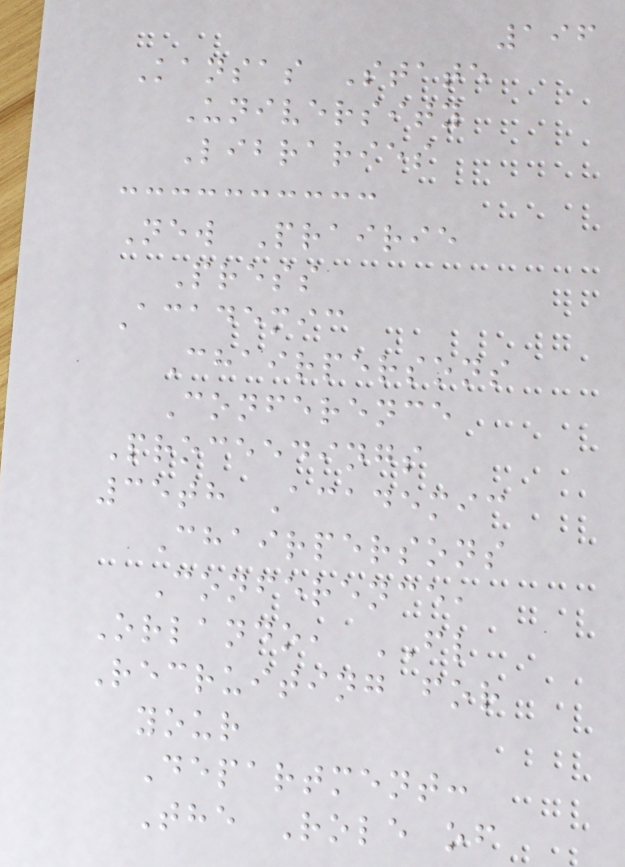196
Kansas State
University
Libraries
New Prairie
Press
Academic
Chairpersons
Conference
Proceedings
35th Academic
Chairpersons
Conference,
Orlando, FL
Recruiting for
your
Department:
The Role of
